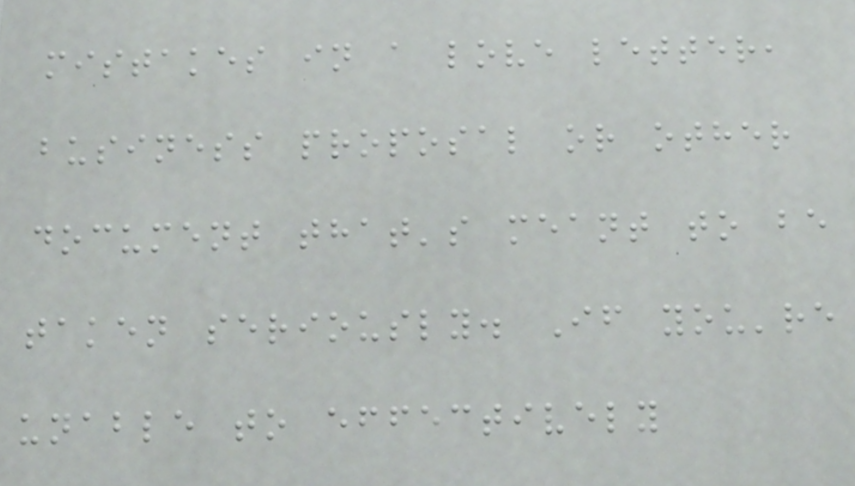mistakes in a love letter,
business proposal or other
document that's meant to be
taken seriously. If you're
unable to effectively
